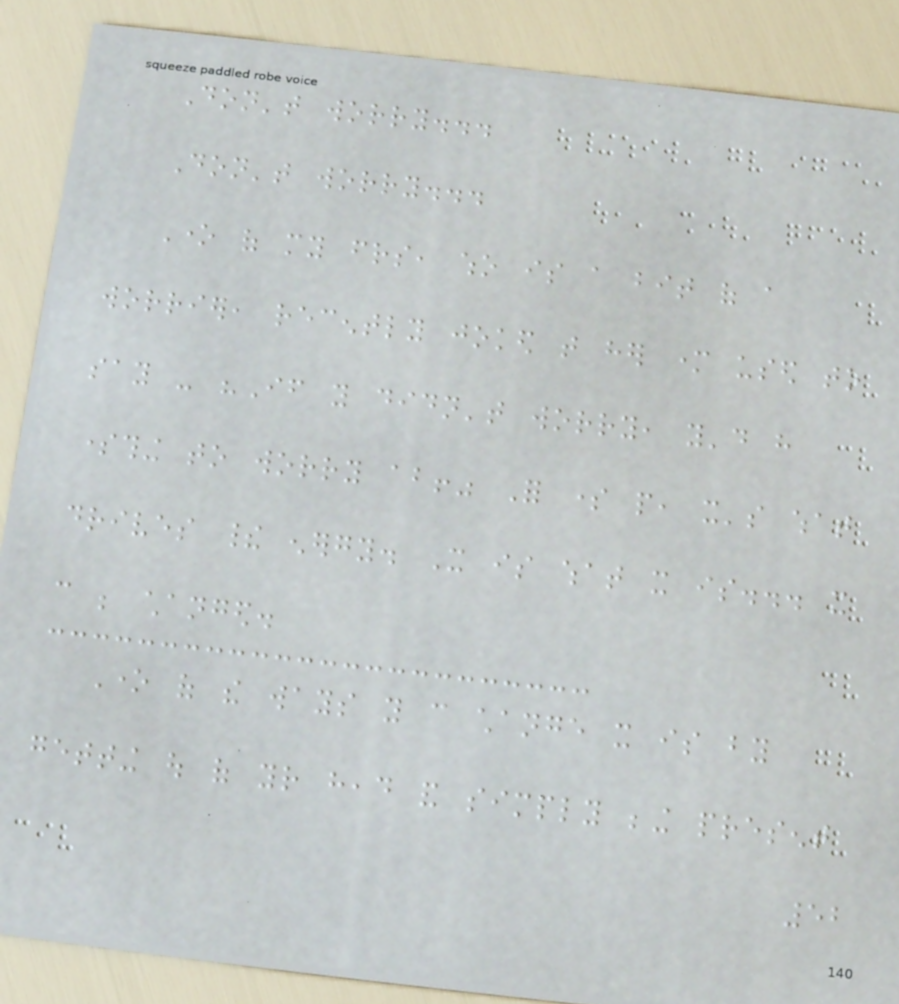Don't worry...
Don't worry...
One of my friends, who is a bit of a
worrier, recently joked that her mother used to
say - "If you didn't worry, you'd have
something to worry about!" For some people, it's what
drives their energy. It is what it is... it
can be changed.
One of the ways you can change it is by
getting out of your head and simply being present
52
